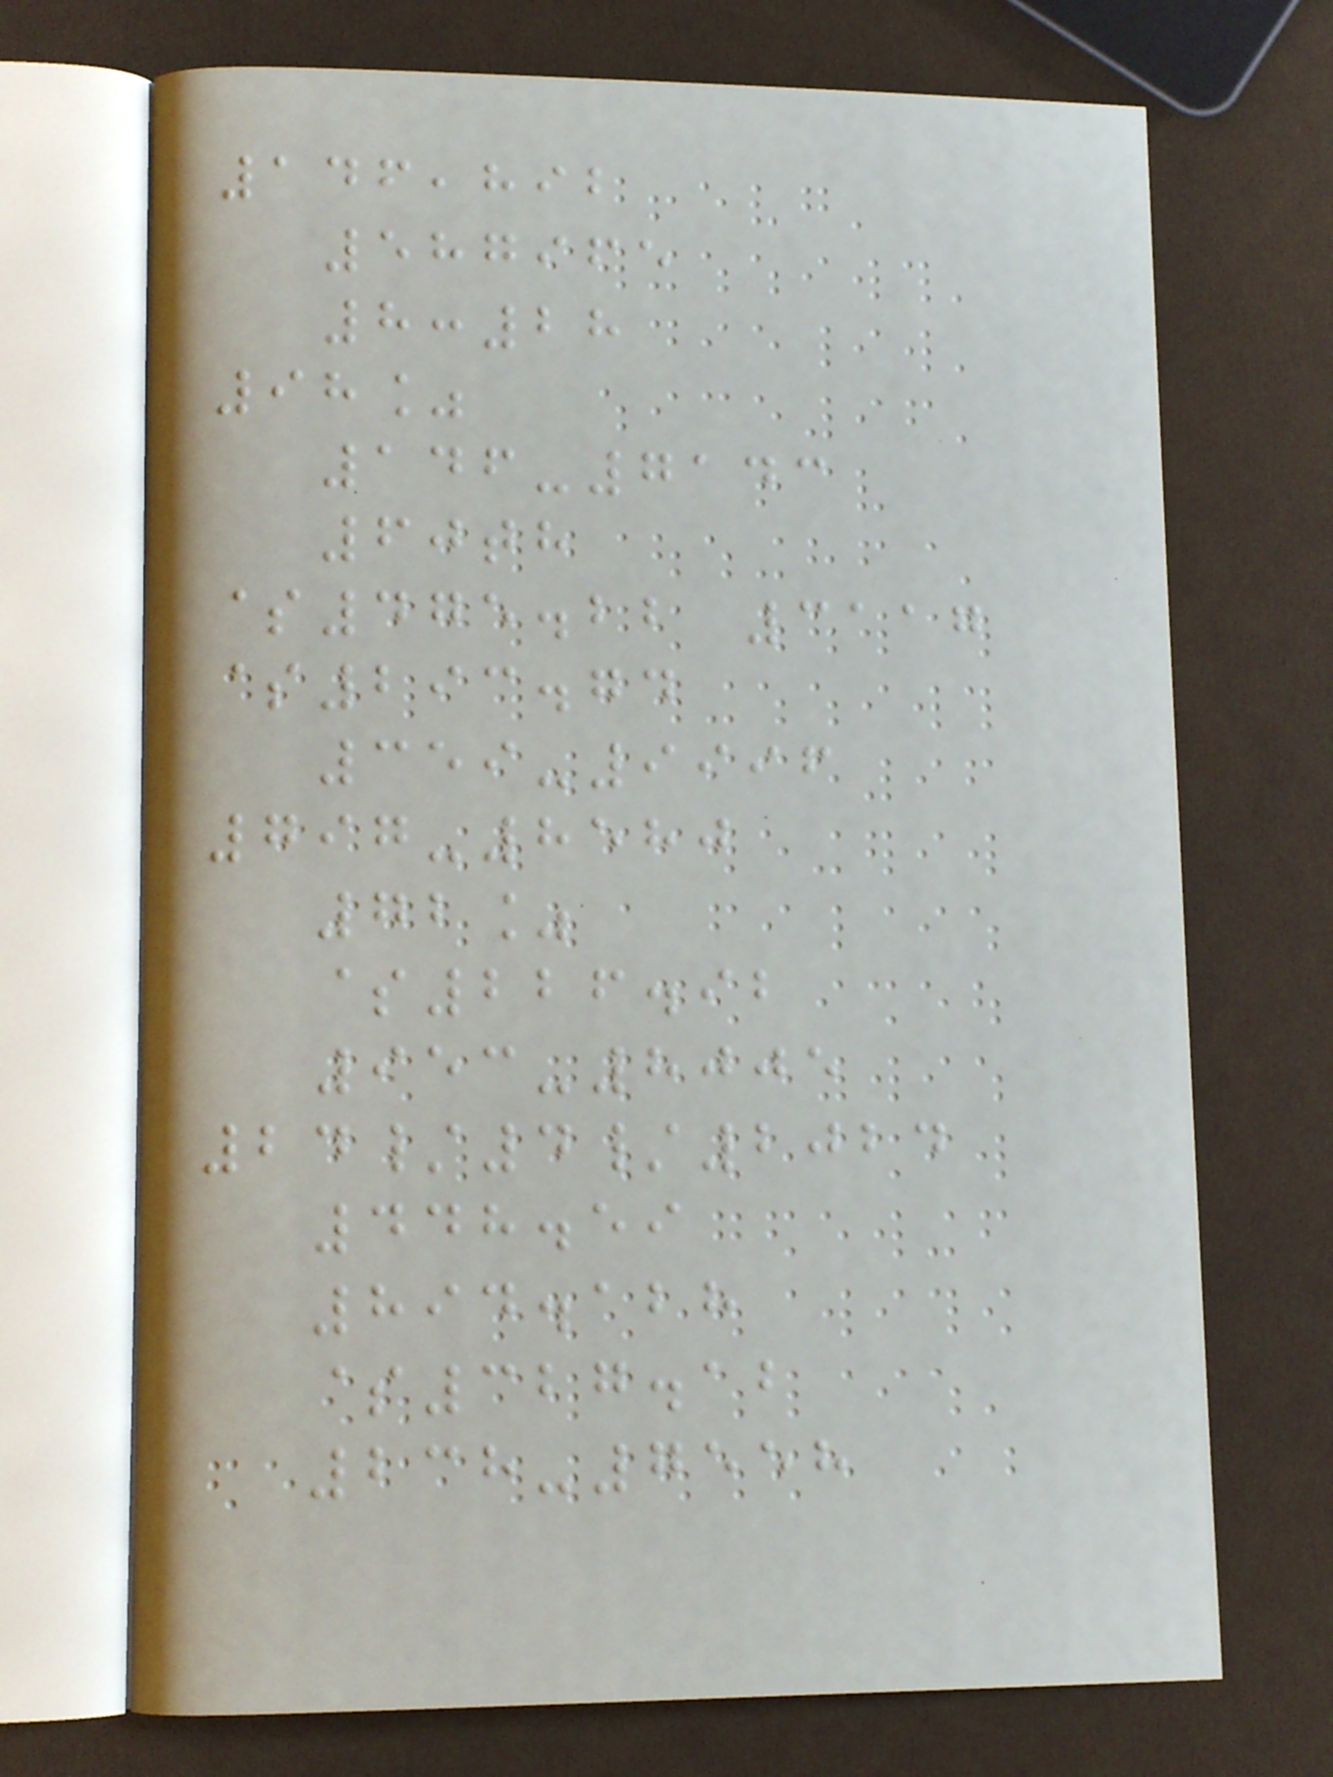146,892
587965
8:28
98%
146-7143
60th
$475.22 3117
$293.74
359-9996
797-8580
72%
$226.92
953-8005
24/4/2024
448.59
894.128
$327.12
238-7558
